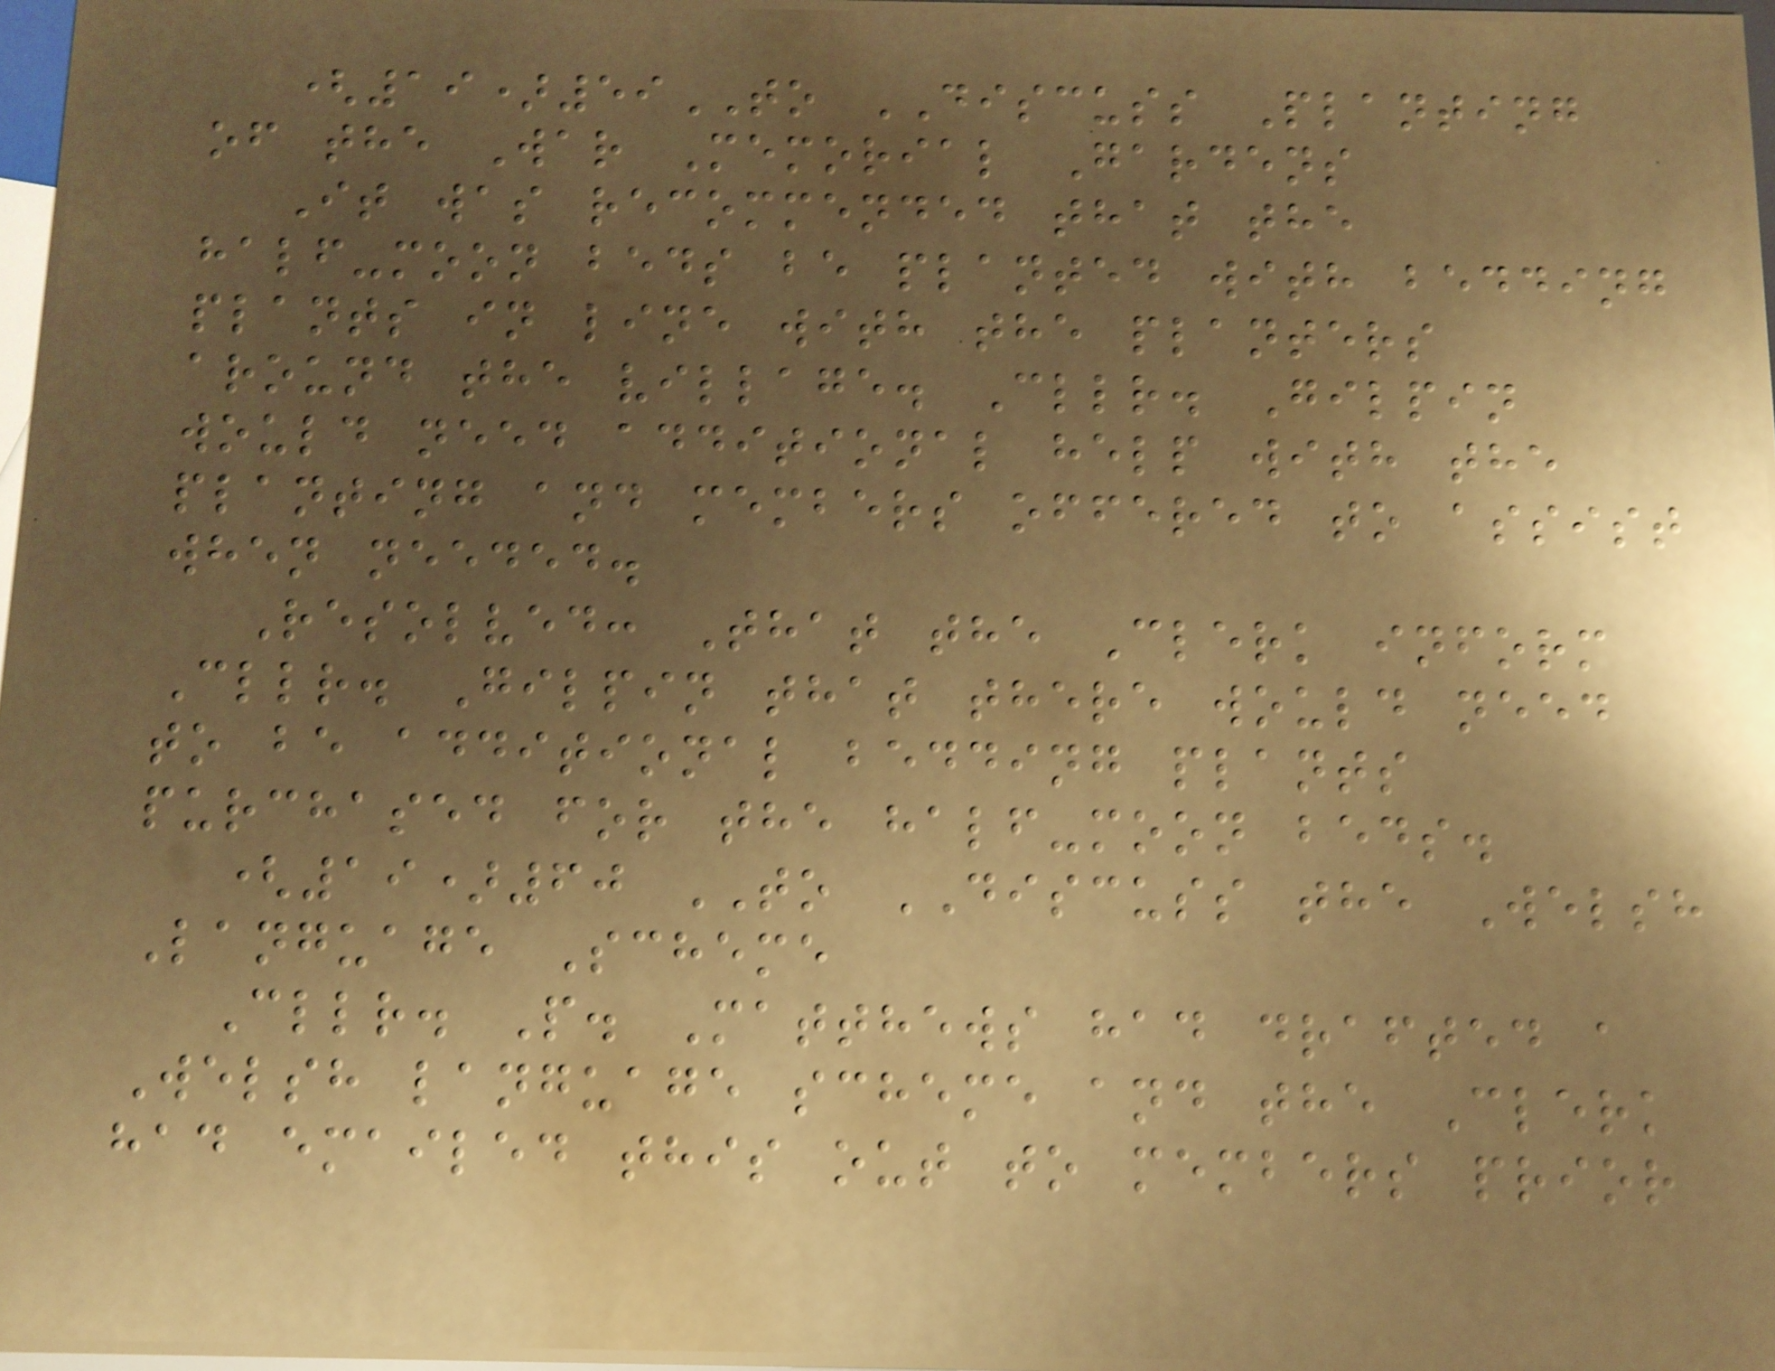(19)59TO DISCUSS Planting
of the War Memorial Gardens
It was recommended that the
half-moon beds be planted with bedding
plants in line with the planters
around the village. Cllr. Gilpin
would need additional help with the
planting and members offered to assist
when needed.
Resolved: That the Clerk inform
Cllr. Gilpin that there would need
to be additional bedding plants
purchased for the half-moon beds.
(19)60 TO DISCUSS the Welsh
Language Scheme
Cllr. P. Matthews had drafted a
Welsh language scheme and the Clerk
had emailed this out to members prior
